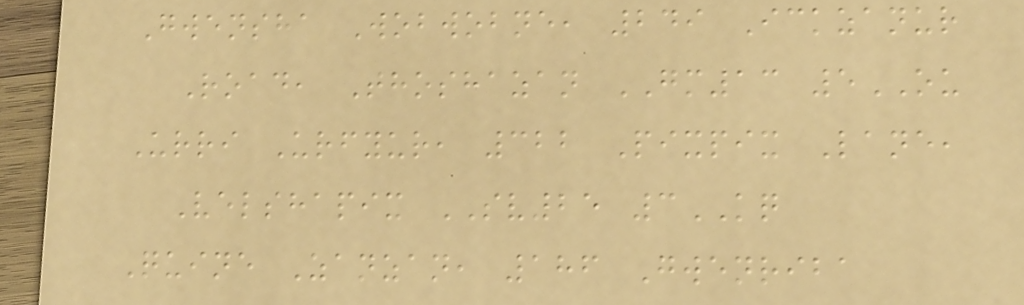Gwensha Wobwobne, 249 Ickzanur
Road, Thoshazan GM13 5OU
Urri Urfyur, 322 Pixpix Lane,
Velshapix SV25 3KQ
Quine Zanzan, 186 Gwenriba
